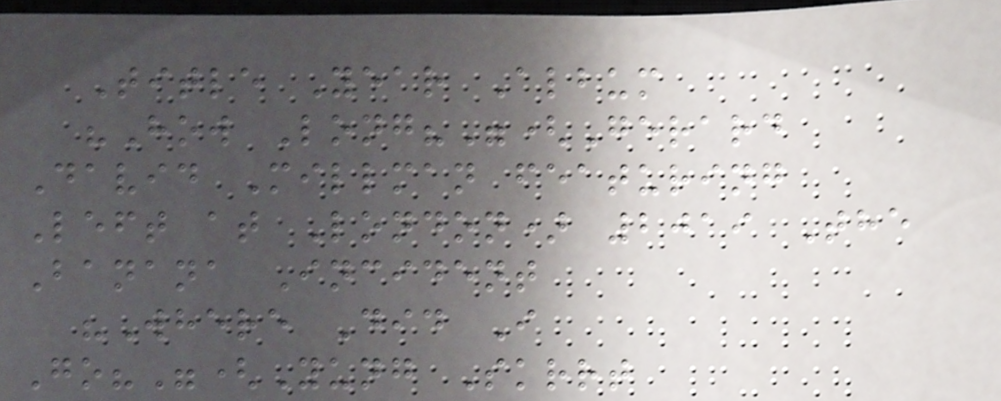Title Year Album
"How Long?"(Gerard
David Millman featuring
Left at London) 2019 The
Banana Incident
"Where Did I
Go?"(Yung Skrrt
